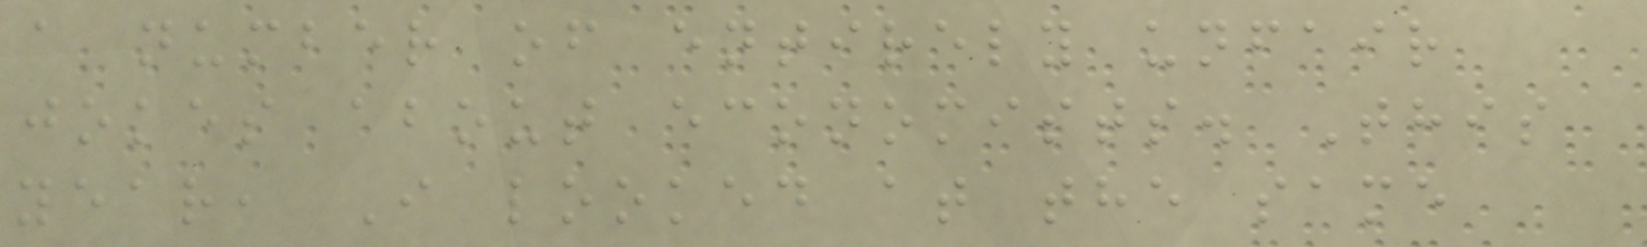a number of entirely unfair
jokes about economists. This
year, I looked at the same
